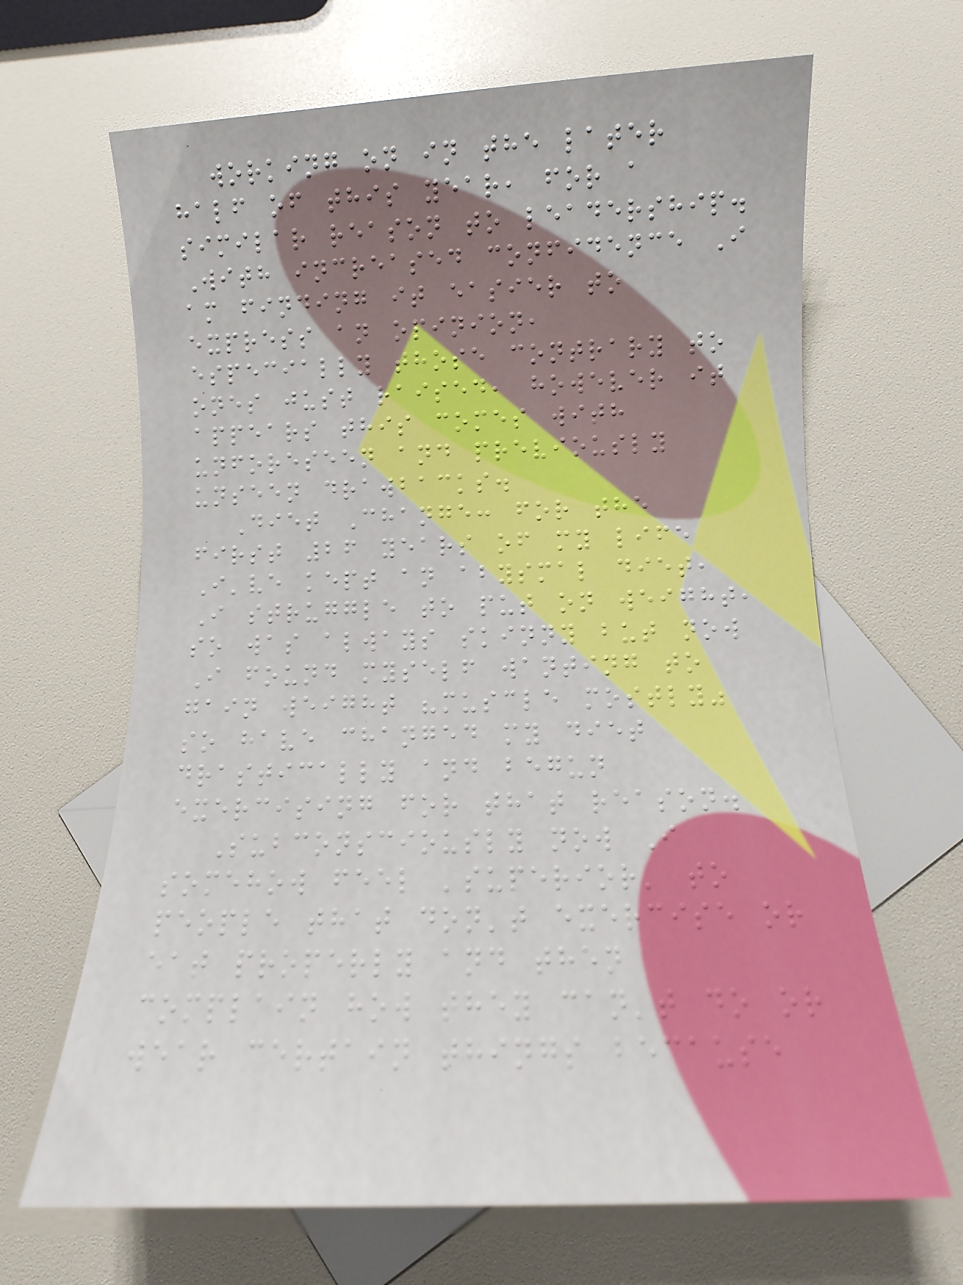working on in the later
half of this year, for a
similar reason to leadership.
With increased confidence I
am finding it easier to
express an opinion,
especially those contrary to
ones just raised, however it
appears this comes with
unforeseen and previously
unseen drawbacks.
Diet Change: for the
first 26 years of my life
I've kept an abysmal diet,
I struggle to put on weight,
so was always skinny but now
I found myself wanting to
gain weight "muscle mostly"
so have changed my diet
drastically and begun
exercising for that reason.
Subconsciously now I
somehow feel 'superior' to
people that don't exercise or
eat properly and then
complain how they can't do or
wear certain things because
